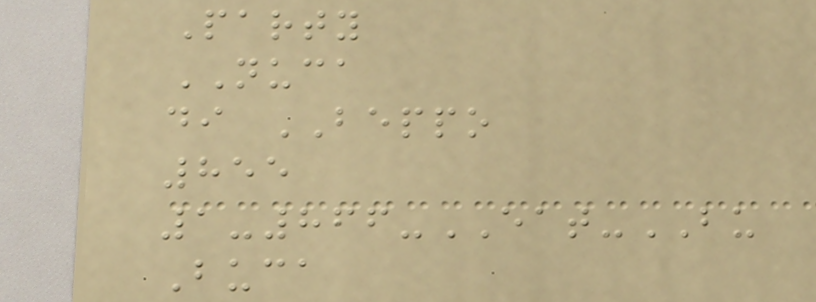Party
NUCA
di BEPPO
855
1-866-EAT-BU
Buca
